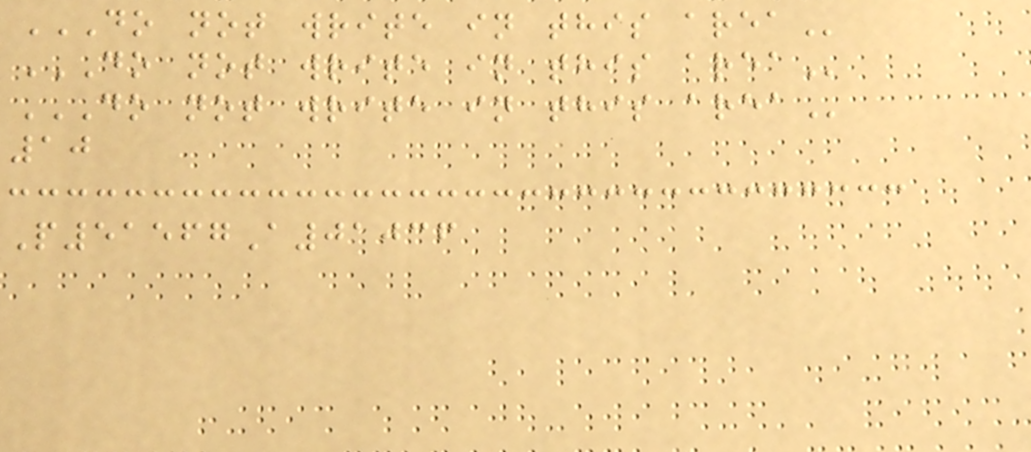DO NOT WRITE IN THIS AREA
DO NOT WRITE IN THIS AREA
DO NOT WRITE IN THIS AREA
10
P51567A01036
